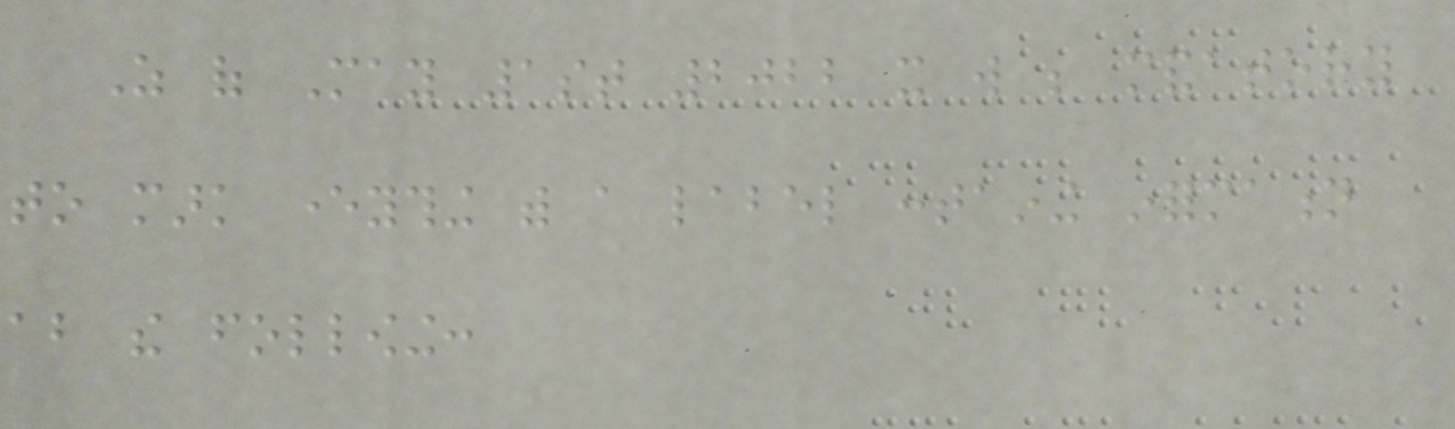As of May 1st 2022 it will be mandatory
to mark everything with a label containing information
about the following:
